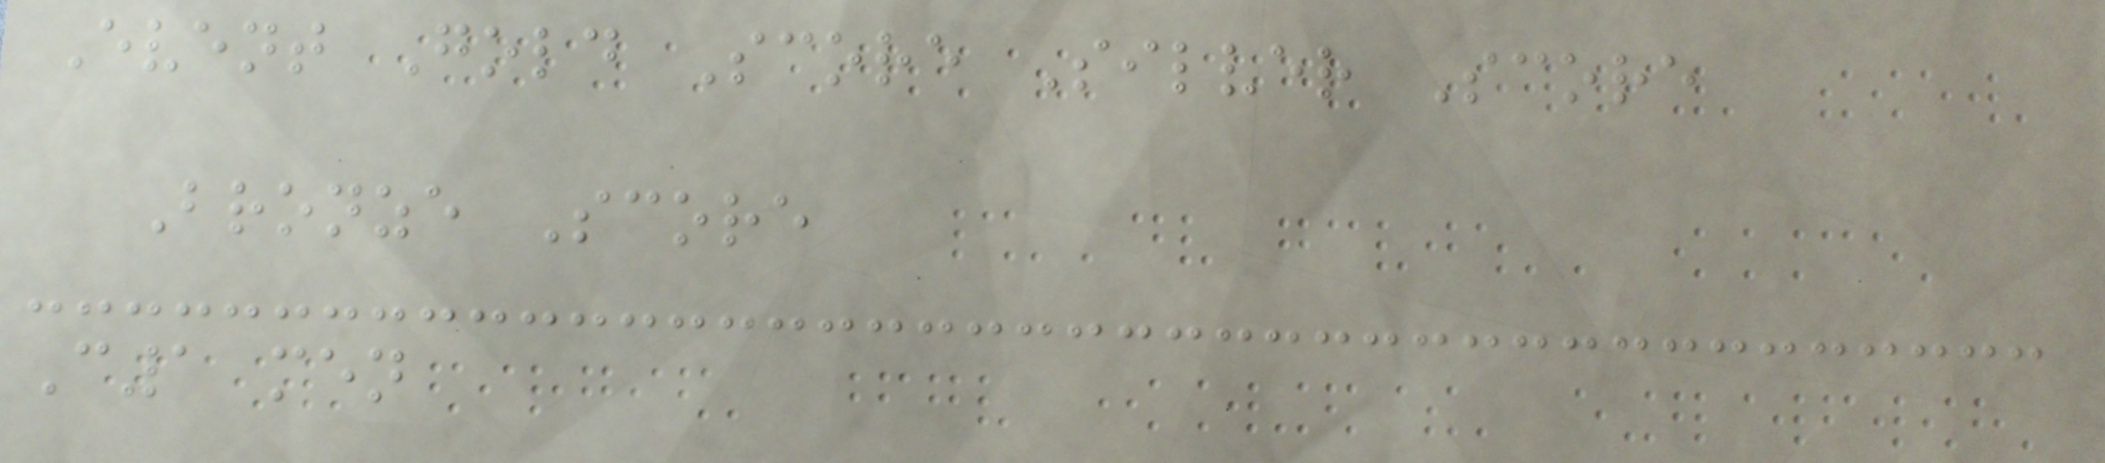Event Gold Score Silver Score
Bronze Score
C1 men
